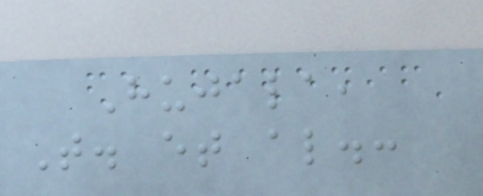Hujala,
T. et al.:
